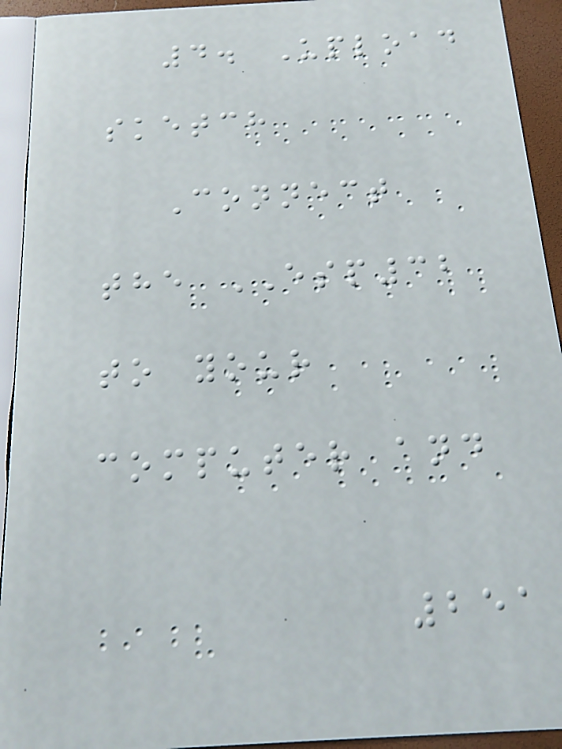4. Upload
sketch
Connect
the ESP32
to your
computer and
251
